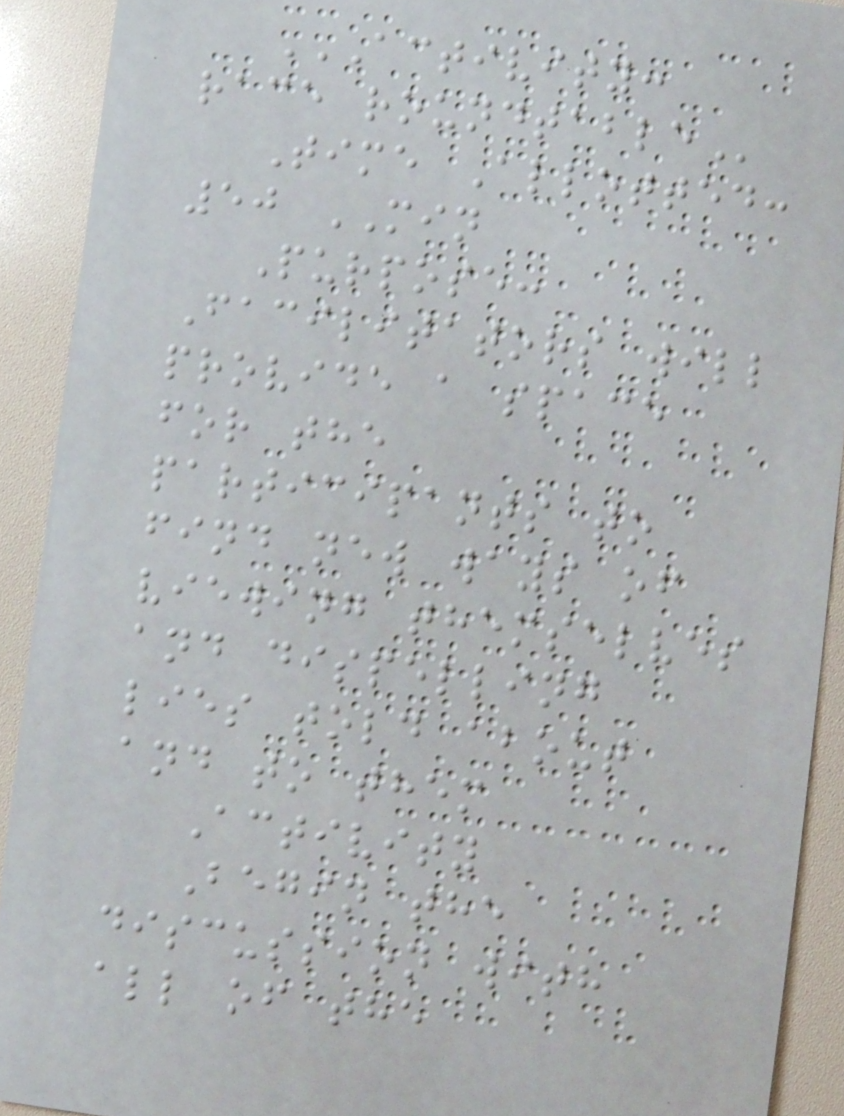ACTIVITY:
RACE ROUNDTABLE
Time Allotted:
50 MIN
Purpose:
Facilitators will
provide a space
for the
participants to
find new ways of
viewing themselves
and dispelling
lies told about
and to them
Activity
Begin the
discussion with
all of the
